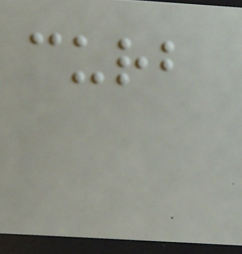curb
